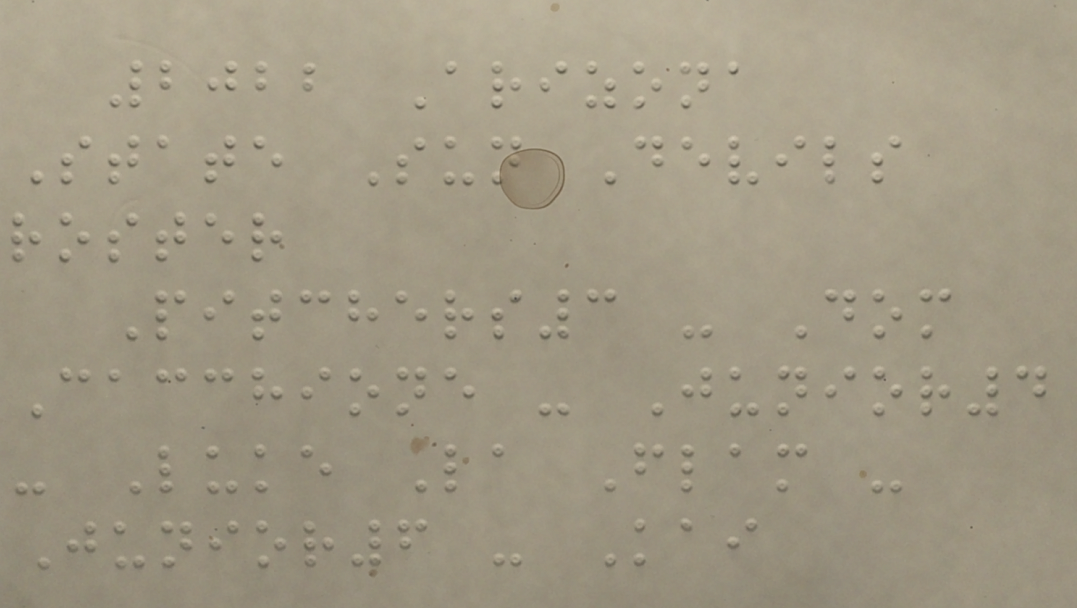2022 Arizona
State Sun Devils
roster
Pitchers3 - Dom
Cacchione - Junior4
- Luke La Flam -
Junior6 - Kai
